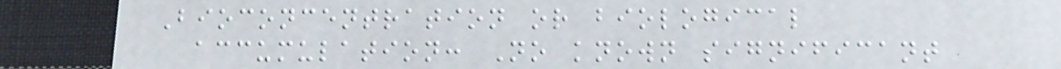Bioconcentration or biological
accumulation: No known significant
